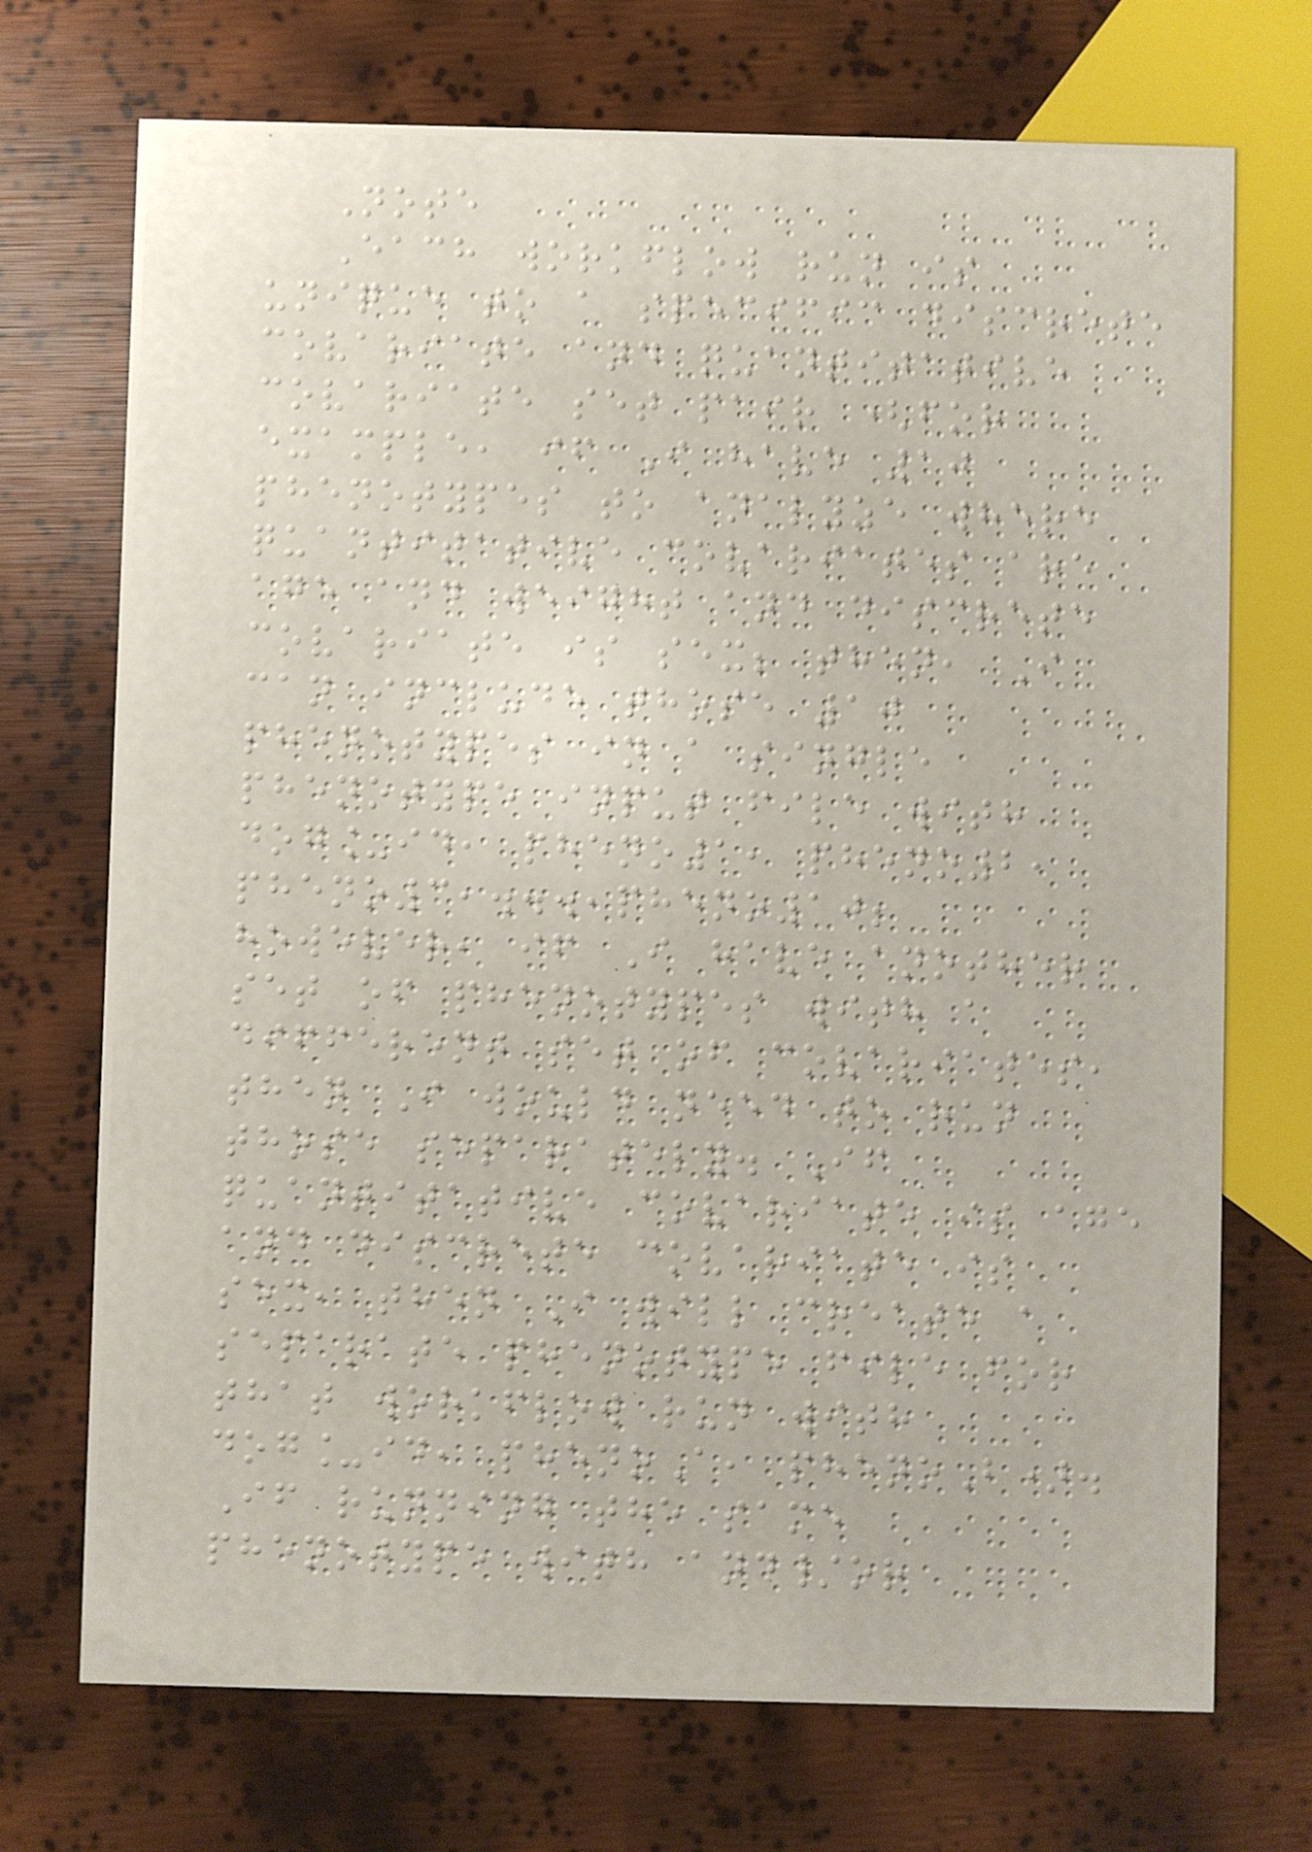Note
Each workflow run is
unique to a specific discrete
covariate and quantitative
covariate set pair (for
example, if I have 10
phenotypes to analyze where
quantitative covariates are
age and weight and discrete
covariate is sex; then, I
can include those 10
phenotypes in a single
phenotype input file with
dog_id, pheno1, pheno2,
pheno3,...,pheno10;
however, if I have another
set of phenotypes with a
different set of covariates,
then I would need to run
those separately. If
quantitative covariate is age
and discrete covariate is
sex, then I will create a
separate phenotype file for
that workflow run with
dog_id, phenoA, phenoB).
If running the same
phenotype with and/or
